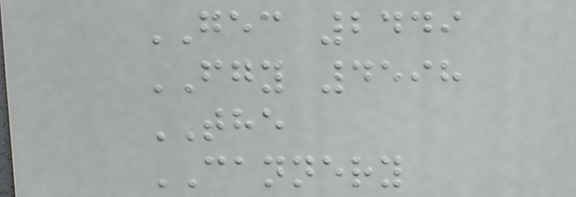GEC 2449
FGY 4598
THE
CANNERY
